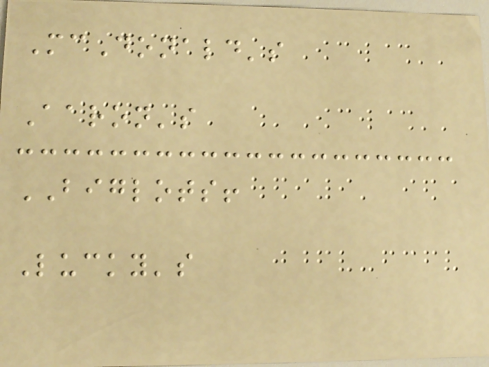McDonald's
Aaron's
BIGLOTS!
Lucky's
